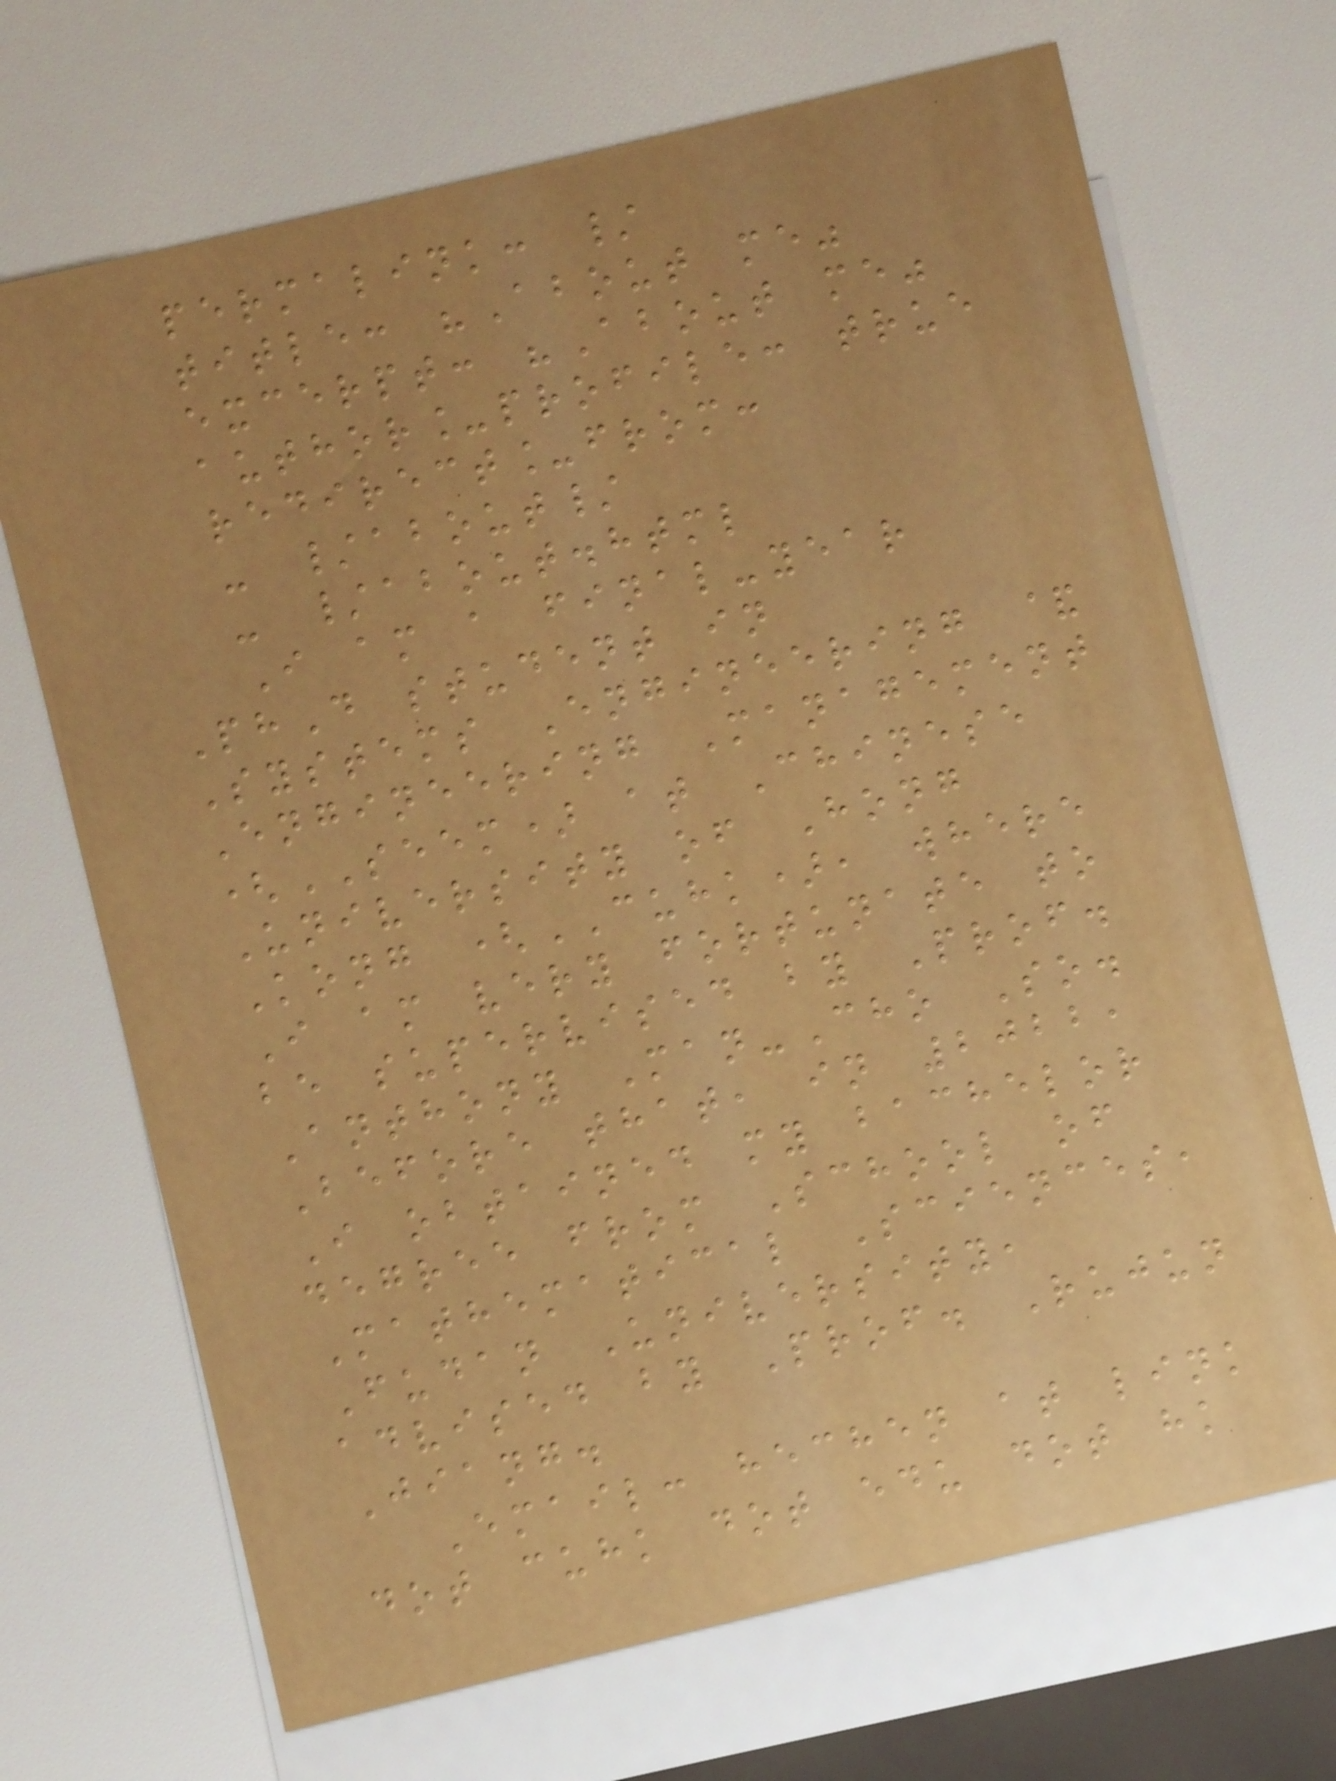permalink: /
title: "About me"
excerpt: "About me"
author_profile: true
redirect_from:
- /about/
- /about.html
I am a final-year
PhD student in
Systems Engineering &
Engineering Management
(SEEM) at Chinese
University of Hong
Kong (CUHK), where
I am very fortunate to
be supervised by Prof.
Anthony Man-Cho So.
Before that, in 2022,
I obtained my bachelor
degree from School of
Mathematical Sciences,
Fudan University,
advised by Prof. Rujun
Jiang.
Email: hechen at link
dot cuhk dot edu dot hk
